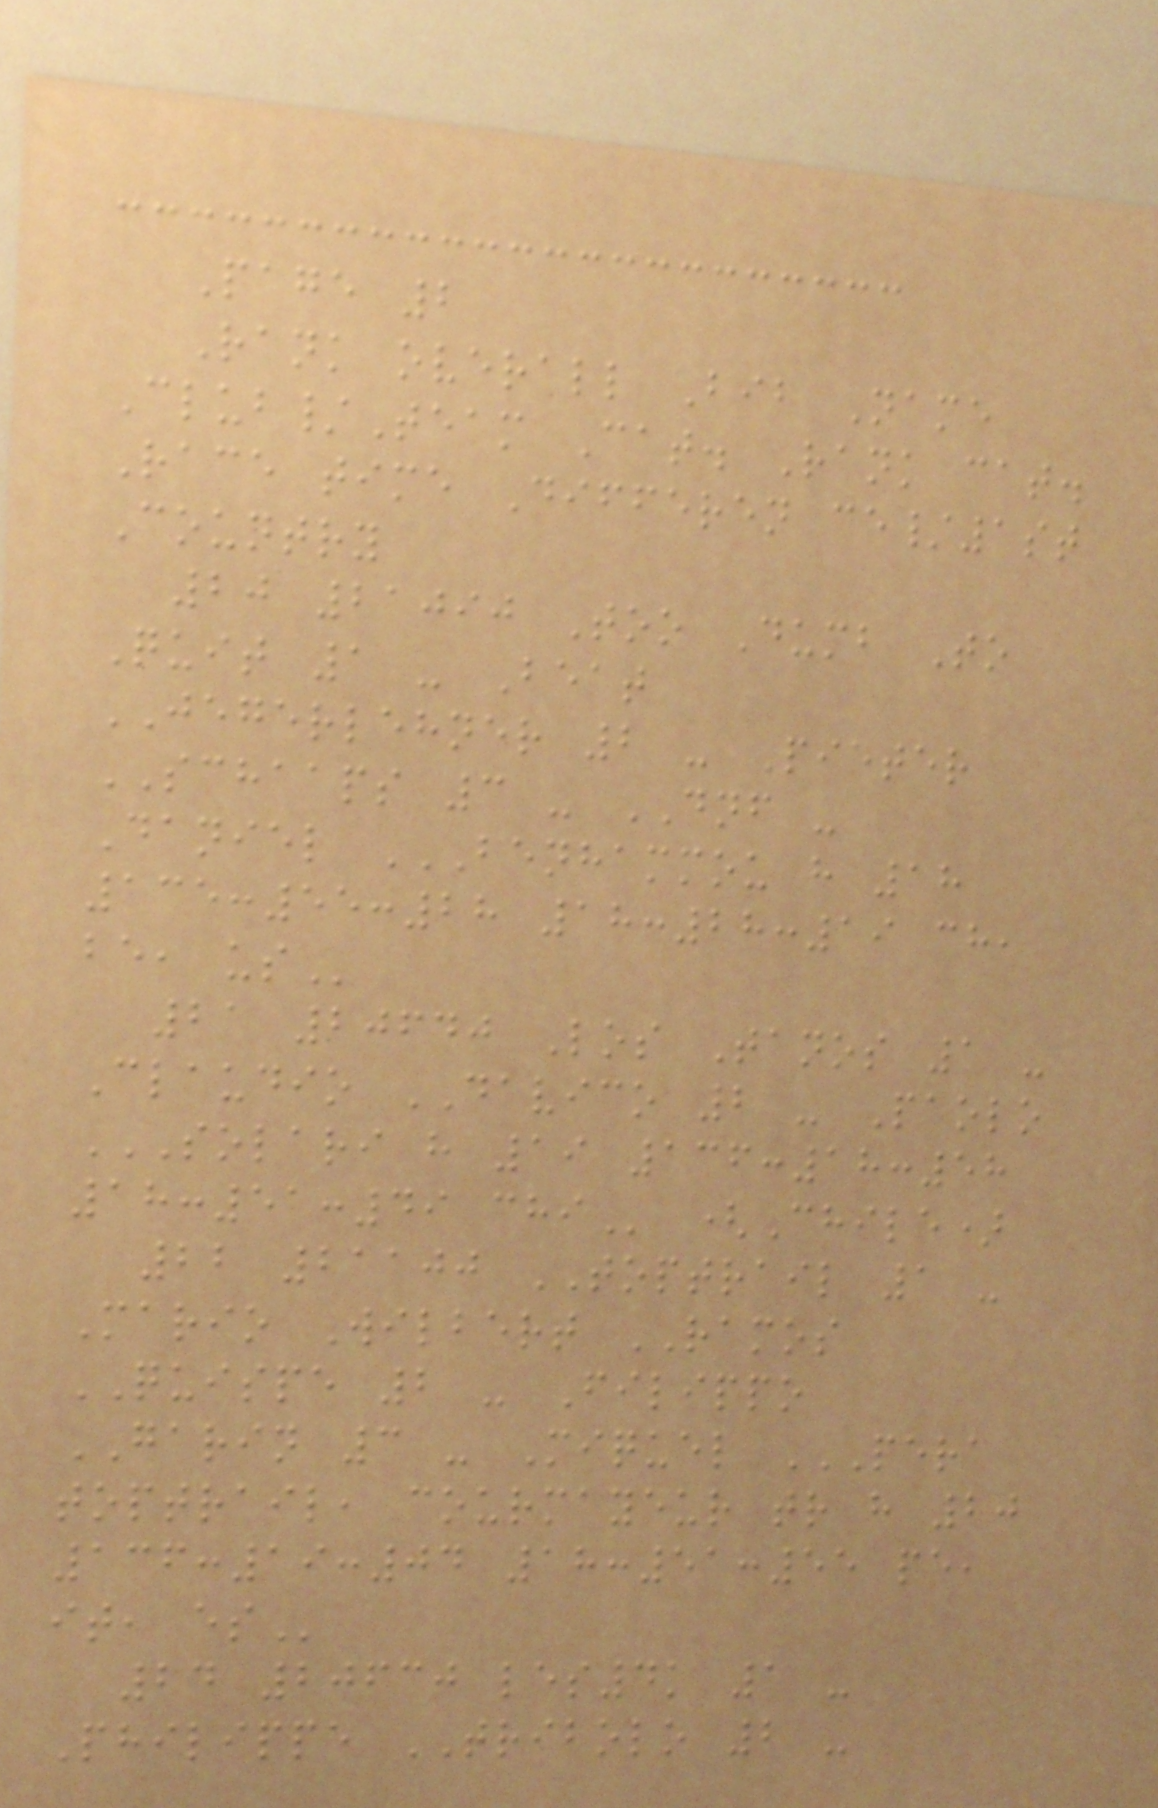Page 2
Rank overall Bib Name
Club/Team Cat. Rank cat.
Race time Differen ce/1st
Country
20 21090 Too Dumb To
Quit 1 - Beat
JEGERLEHNER 2 - Pieter
SCHAAPS 3 - DNF -
Daniel BENHAMMOU H 18
135:55:28 18:28:19 CH,
BE, US
21 20640 Los Tanos 1 -
Claudio DAVICO 2 - Paolo
SOLARI H 19 136:18:58
18:51:49 CHI (Chile)
22 21100 TOPTRAIL 1 -
Mario Wilbert RAMOS
QUISPE 2 - Filippo
GARIN 3 - Miquel PERA
TOPTRAIL, COURMAYEUR TR H 20
136:19:04 18:51:55 PE,
IT, ES
24 20630 les4k 1 -
Philippe TRIBOLO 2 -
